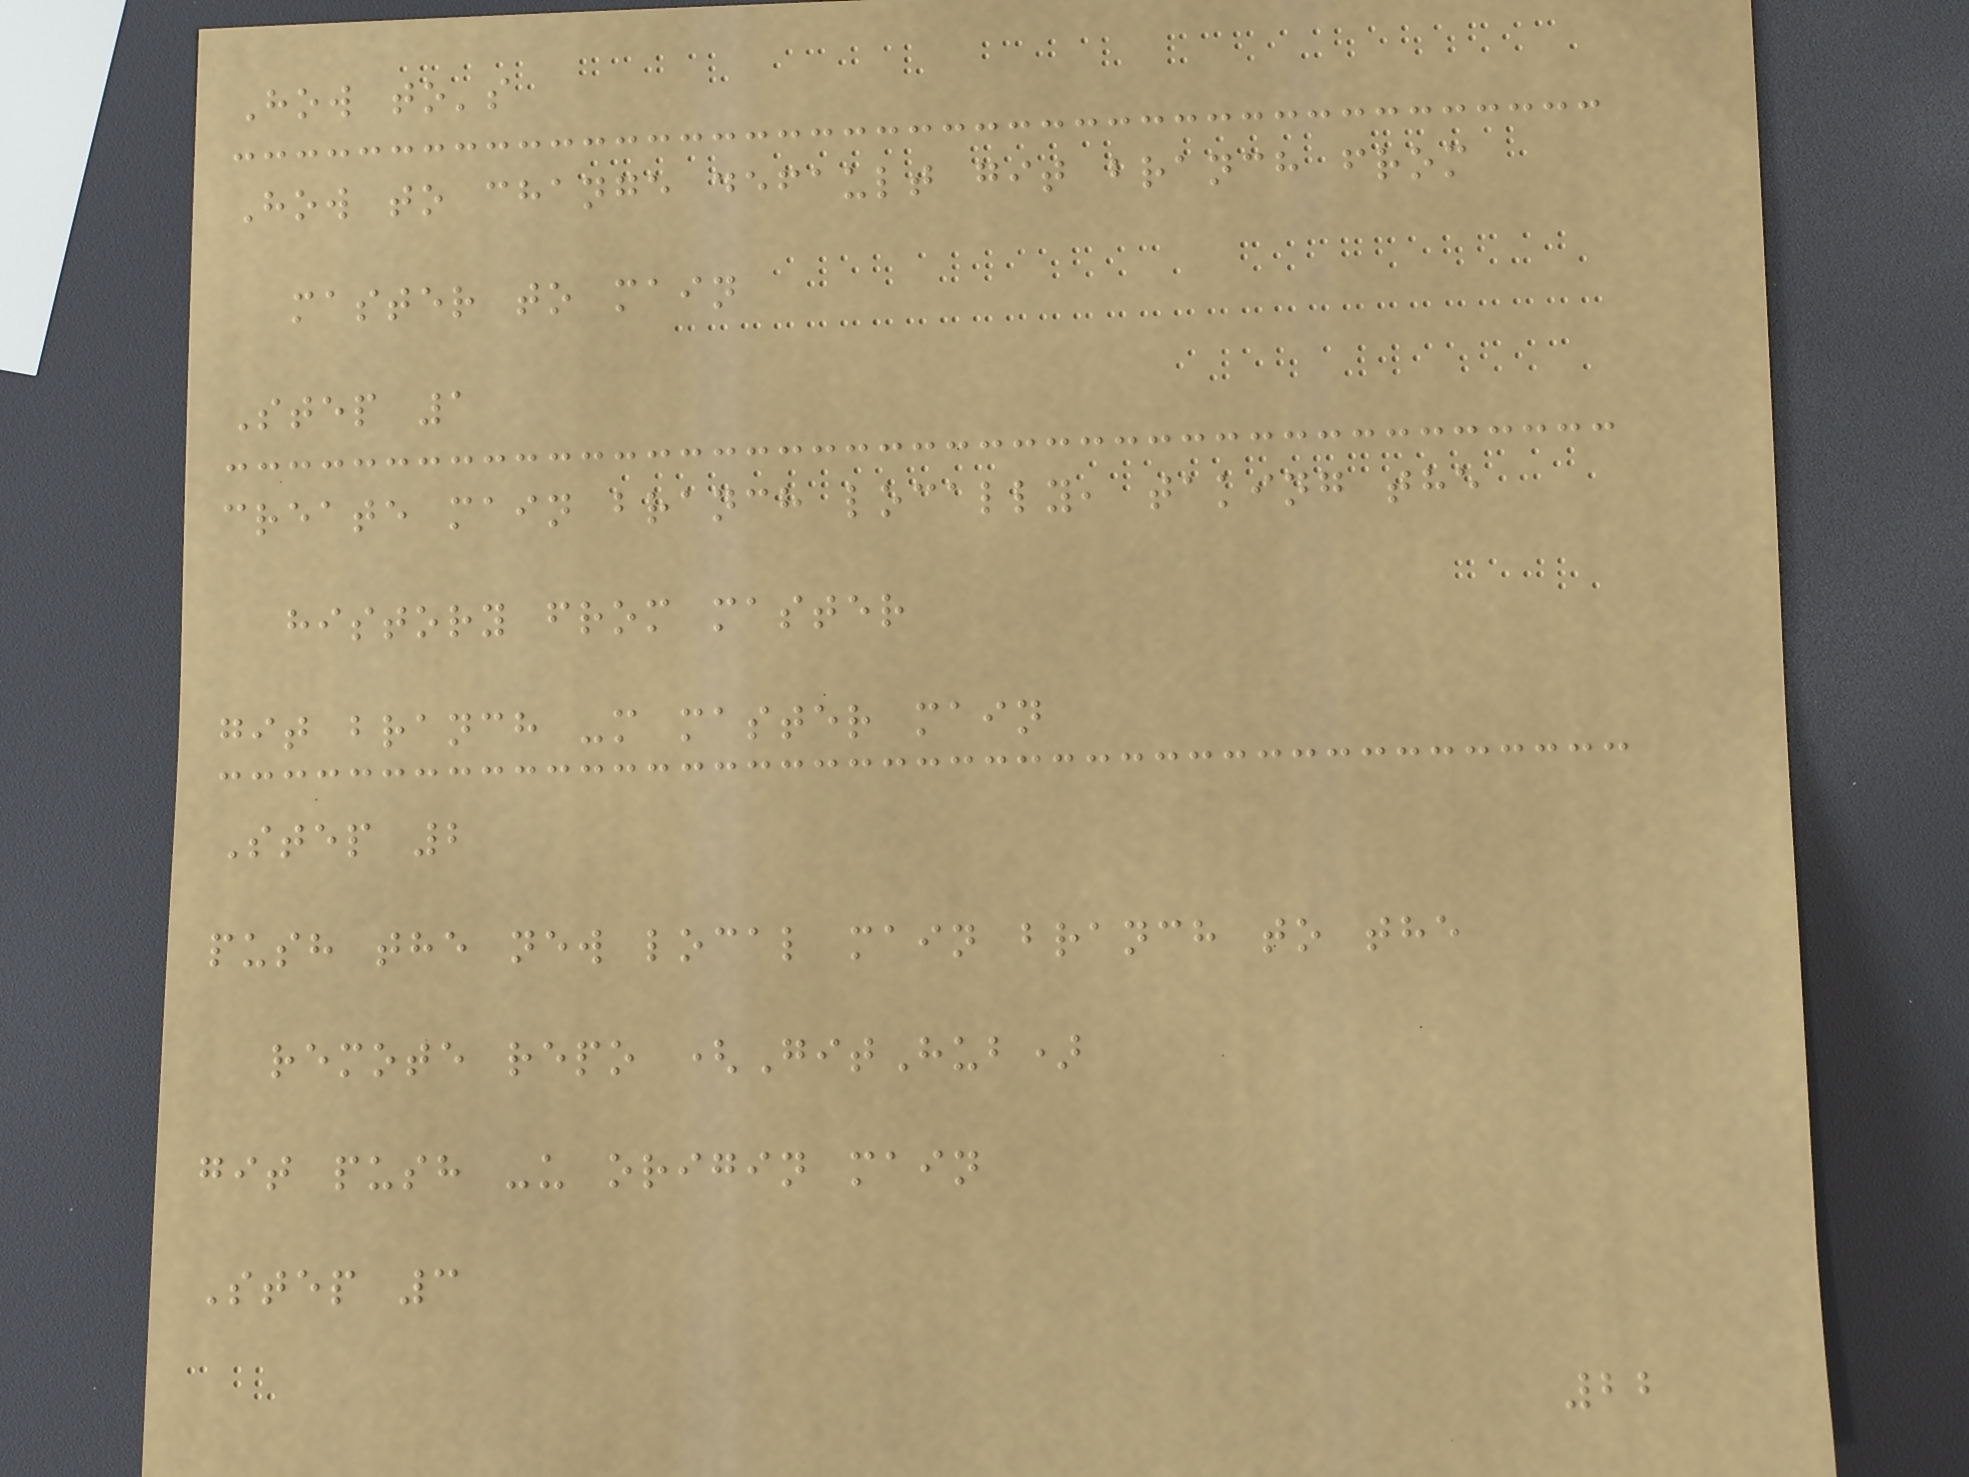How to's
How to change default git branch from
master to main
Step 1
create main branch locally, taking the
history from master
git branch -m master main
Step 2
push the new local main branch to the
remote repo (GitHub)
git push -u origin main
Step 3
22
